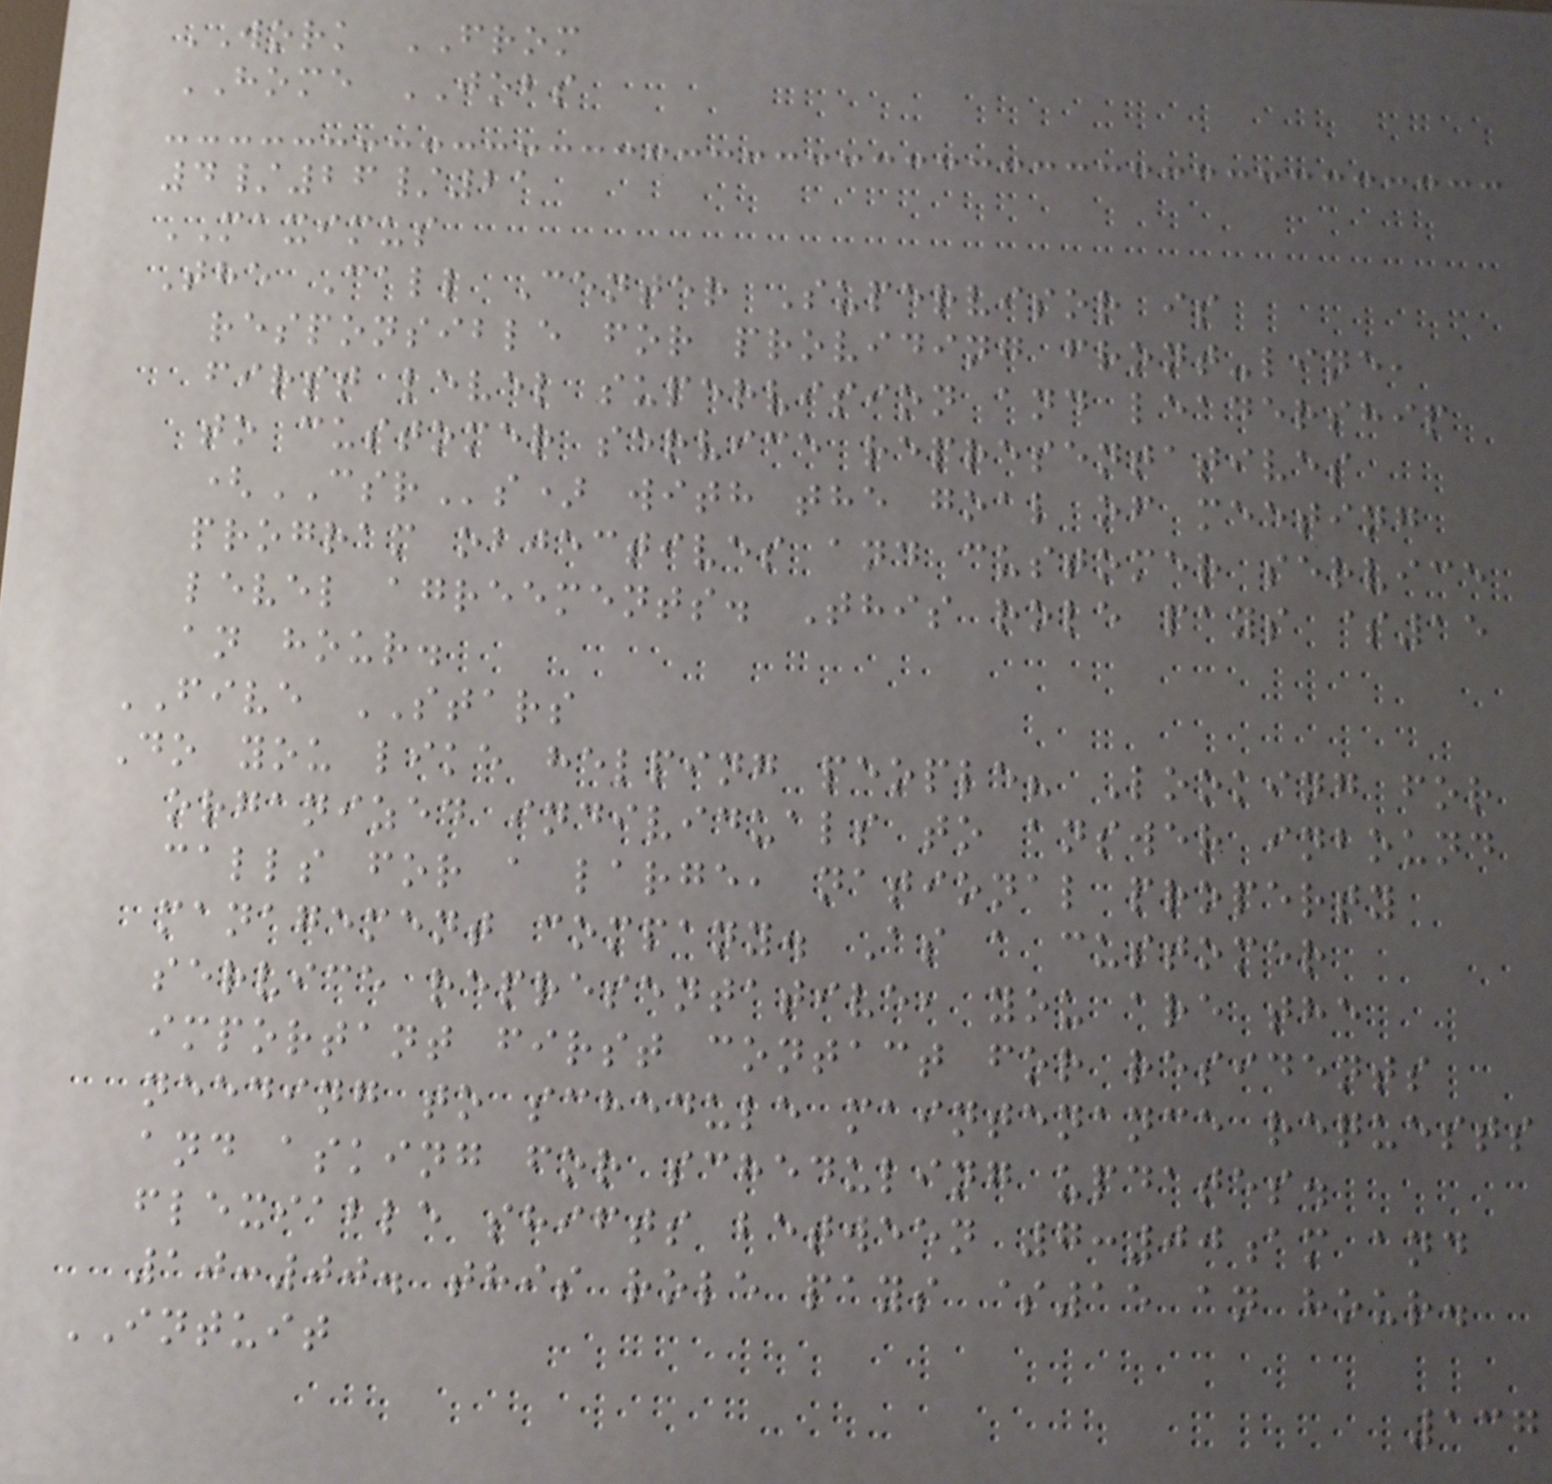WORK FROM
HOME JOBS
4/26/21
MAXIMUS
The Call Center Supervisor is
responsible for providing front-line,
first level supervision and leadership
to customer service representatives
(CSRs) with the goal of meeting
program objectives and customer service
level agreements. This role pays $15
an hour.
FIVE STARS
Do you like helping people? Looking for
organized individuals to answer inbound
calls for a large, national property
management company. As a customer
service representative, you are the
important first contact for residents
needing to schedule maintenance requests
and asking for scheduling updates.
flexiable shifts between 7:00am and
10:00. this role pays $15 an hour.
INTUIT
137
